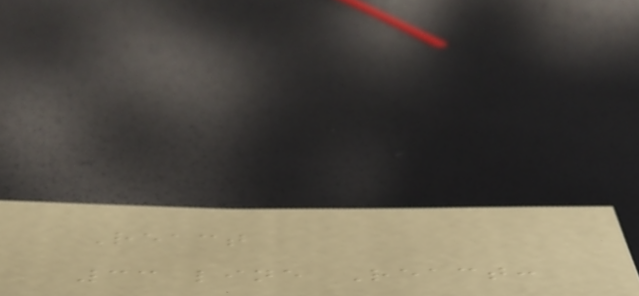React
33 line React:
